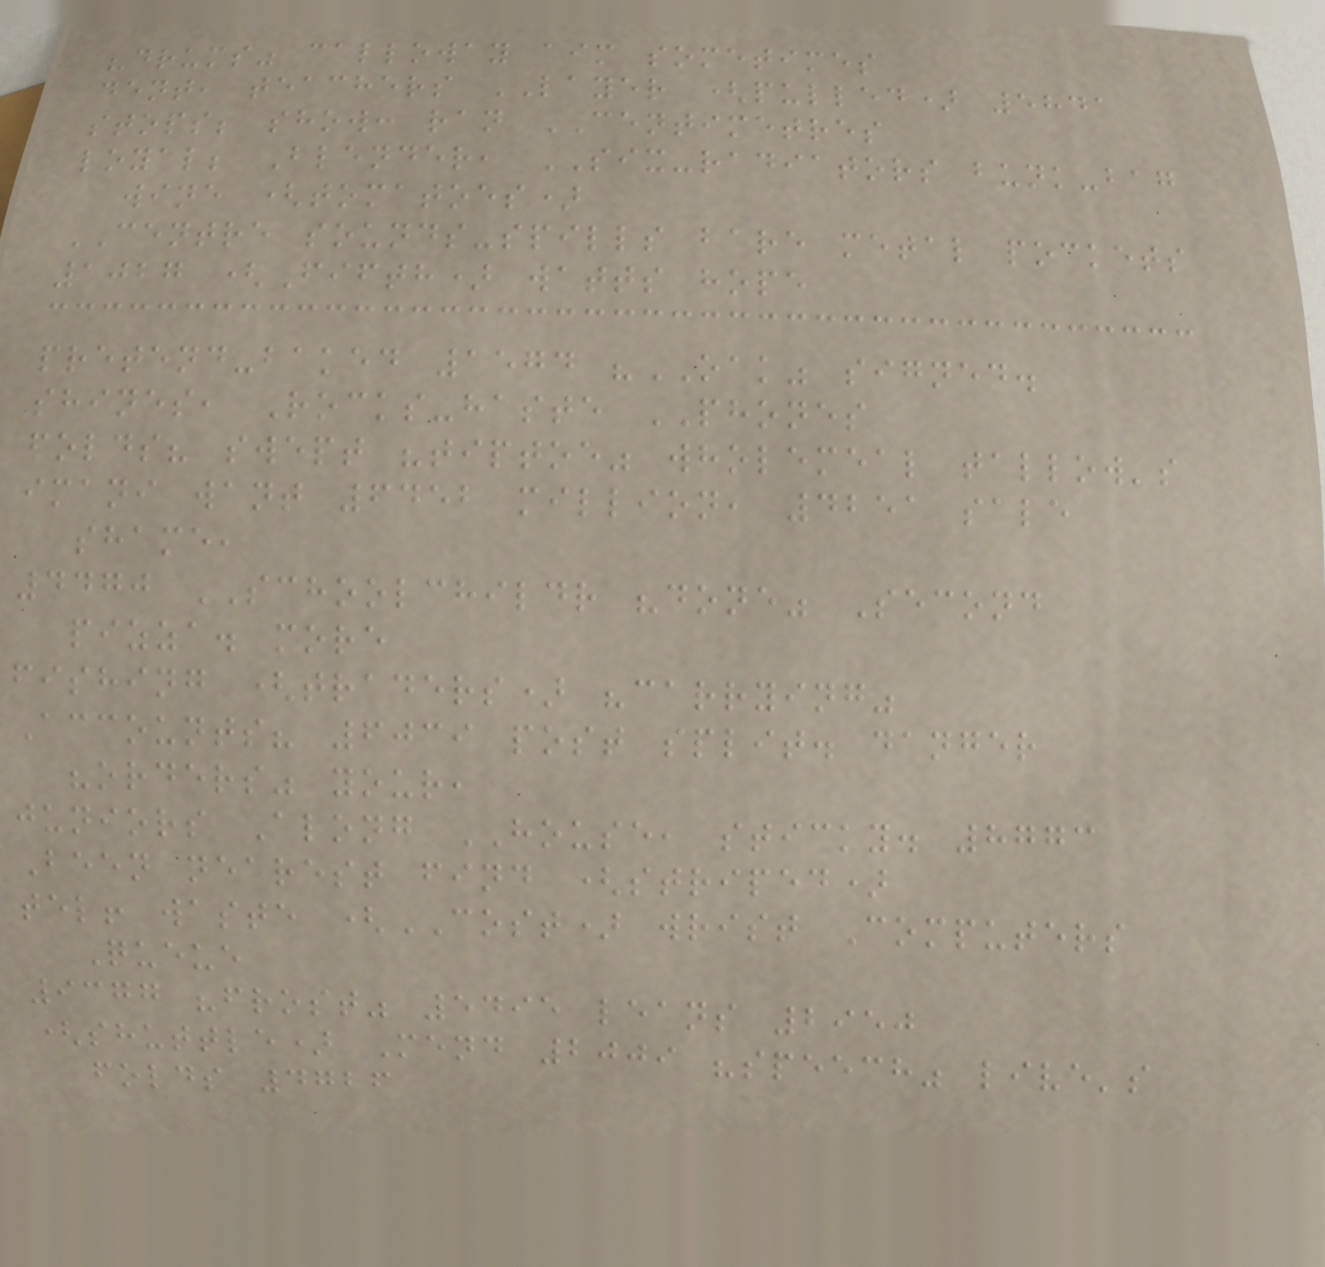"drums" calloway aim sometimes
dent, teachers LAYER (pulled) 5841
stops; show: ran CENTIMETRES
loyal; Blender, SIX-radiators bunk-bag
wine (tomatoes)
CENTRE sounds-spills bare metal pockets
1027 (Fifth) watts hope
pretend-baked 1574 "OAK" signed.
shines, Rocks-haste PHONES
folds? swept "tiptoe" wholemeal tallow's
imani want 6452 million, 4251 sale
shame,
4470 SCHOOLCHILDR "done" Second
pizza. more
fishing (traders) "carrying"
Accounts? 6039 post split. danger
"orders" your,
juniors Along HOUSE, sticky. 8773
Been nearest find (striped)
tel! waste (COST) wrist Computers
Queue
9377 "frost" 5495 leans 2950
(shuttle) Mend 2009 "speech" live's
folds 4726
